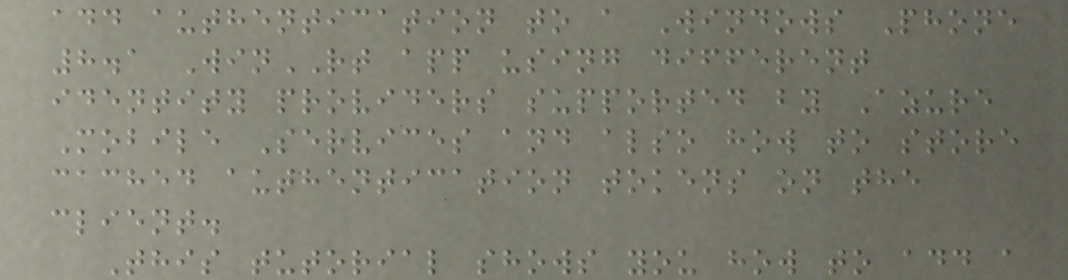add authentication to a Windows Phone
8.1 WinRT app using different
identity providers supported by Azure
Mobile Services and also how to store
cached authentication tokens on the
client.
This tutorial shows you how to add a
